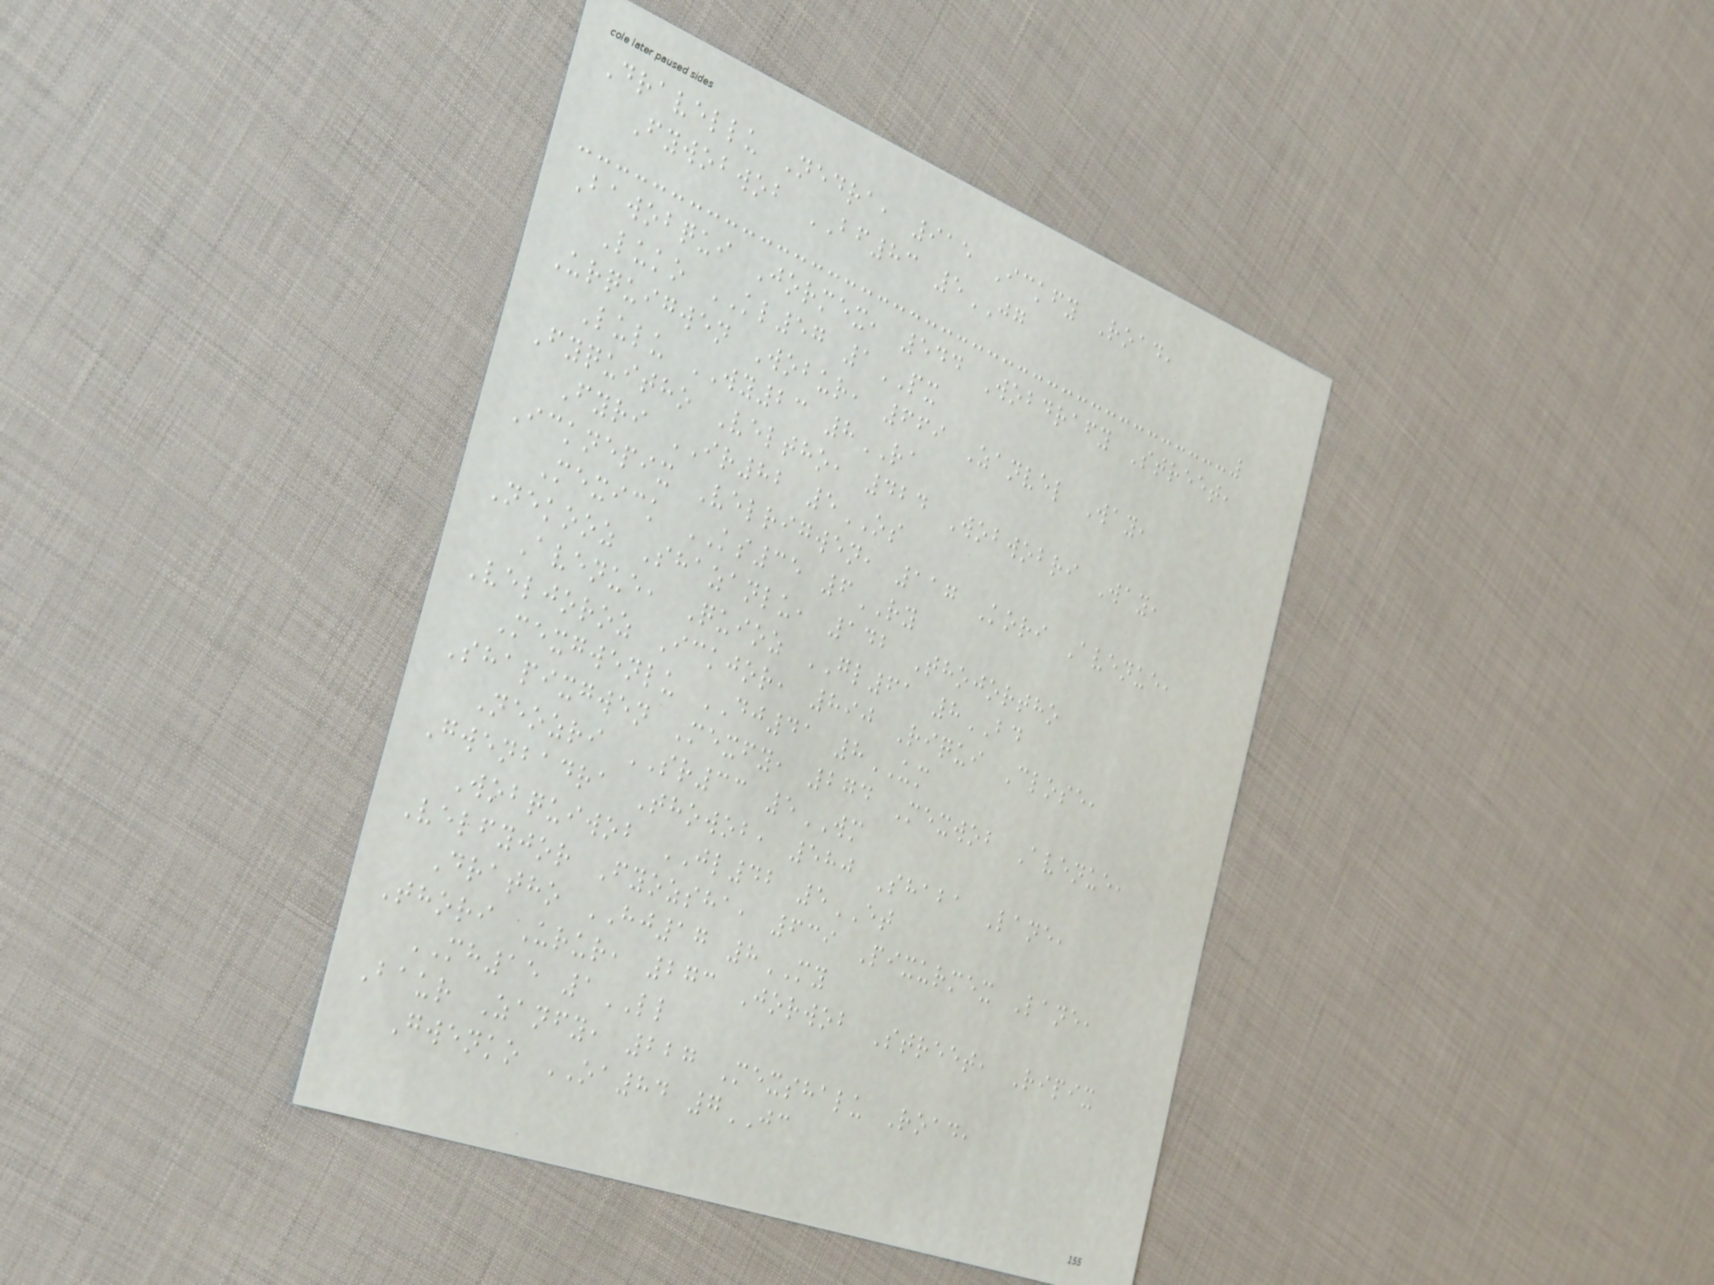Dravellu Nedra, 915 Ickfy Road,
Fywobwob BF83 5JG
Bawobqui Jormex, 544 Wobdrafy Street,
Luko KL57 1PX
Urquigwen Wobur, 669 Zanvel Way,
Lulu WY23 8RA
Fyquitho Veltho, 424 Wobwobri Way,
Fyri IR82 5OS
Icknepix Velrigwen, 117 Kori Avenue,
Mexick KS35 6RY
Nekooz Shazanlu, 142 Thojortho
Avenue, Quioz GL61 8BD
Veljoroz Ickjor, 890 Riqui Close,
Mexgwenlu DJ41 8UM
Shapixgwen Mexfy, 274 Mexwob Avenue,
Neozri SR33 5WM
Gwenbadra Thowob, 580 Shaba Lane,
Wobquiwob JL42 5ET
Velfyjor Fyozsha, 639 Pixurmex Lane,
Dratho HJ17 8MY
Thori Urur, 273 Jorwob Street, Ripix
MH15 1LL
Baur Zanfy, 227 Mexshalu Road,
Gwenko OA84 7JC
